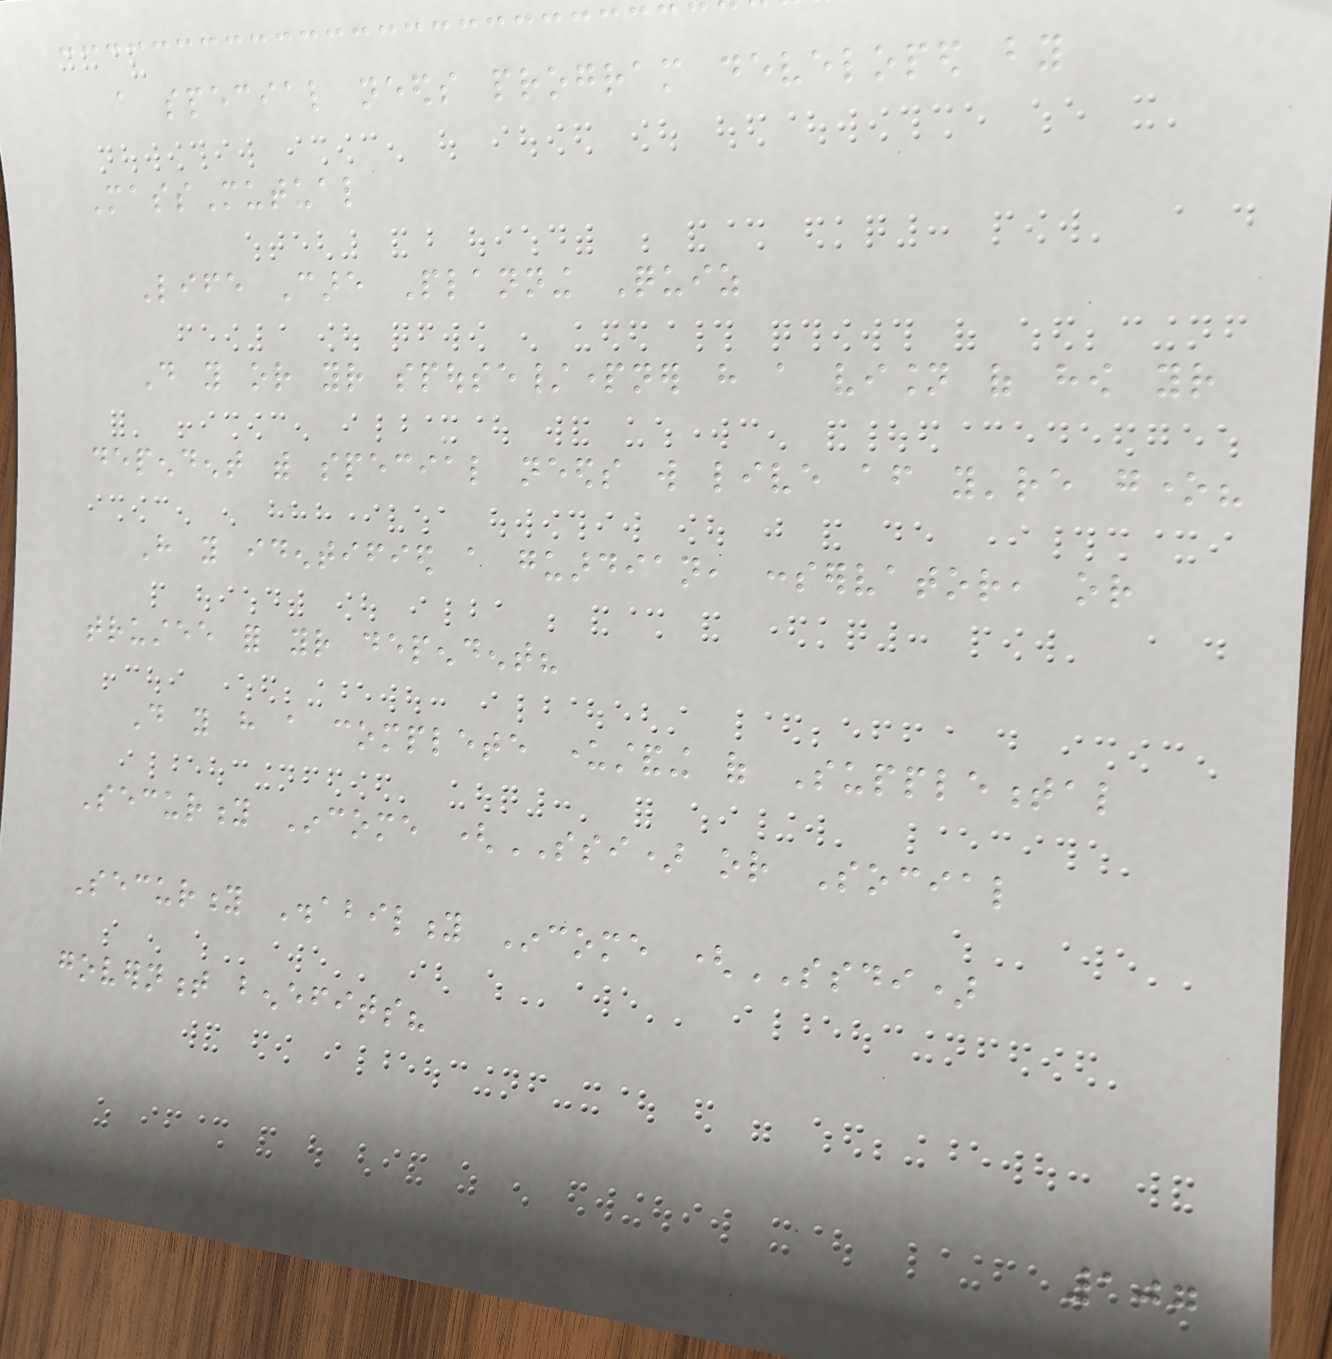a special needs program developed by
MassMutual
Life Care Planning Quiz
Do you or your spouse/partner have a vision of how your
dependent with special needs will live after you're gone?
Have you identified a guardian, conservator, or
trustee for your dependent?
Do you have a complete understanding of Supplemental
Security Income (SSI) or Social
Security Disability Income (SSDI)
government benefits?
107
